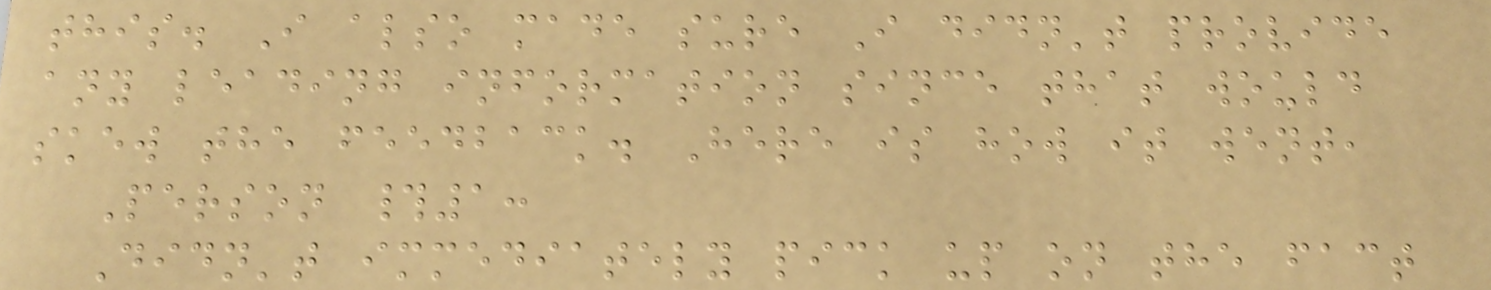this. I also made sure I didn't provide
any leading information since that would
skew the feedback. Here is how it went,
Person #1:
Didn't immediately pick up on the fact
